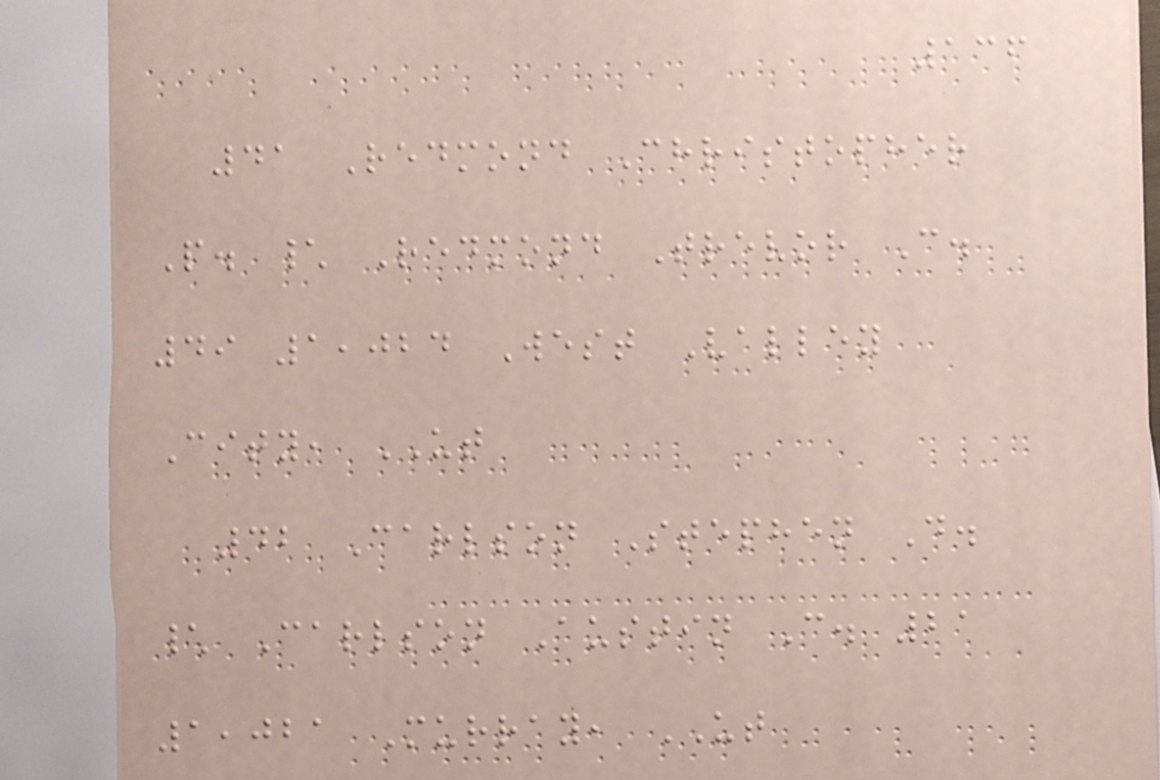136
41 Redmond Christopher
P. \ Redmond Trevor C.
49 1,024 West Valley
City, UT
42 Carlson Stephen D.
\ Carlson Austin C. 21
1,021 Murray, UT
